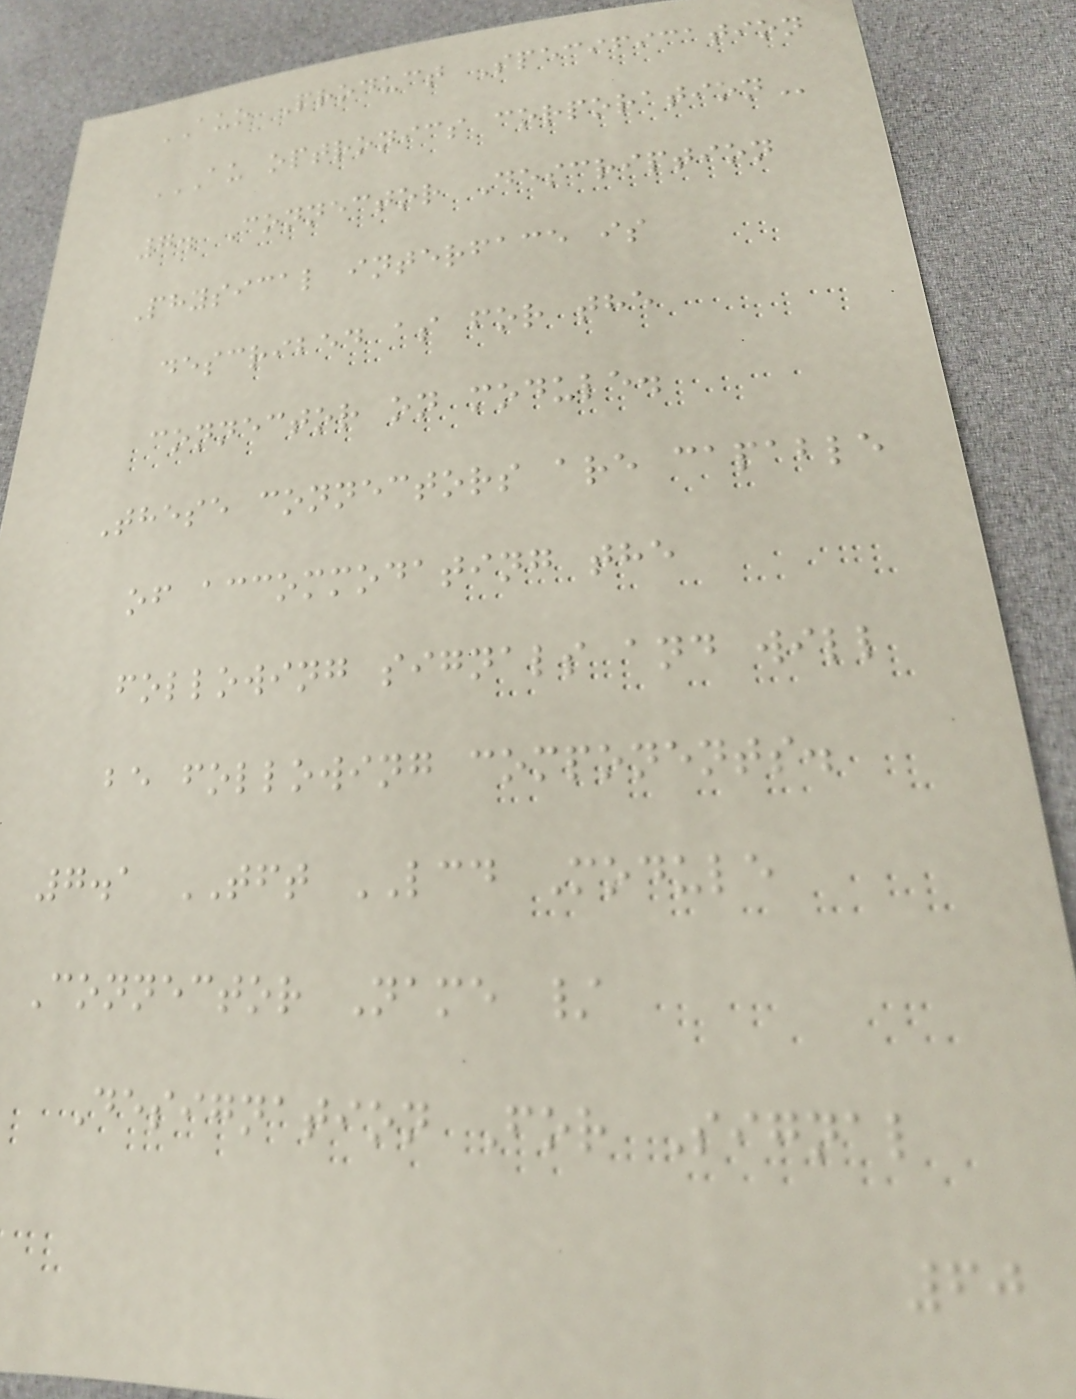AUO Product Specification
AU OPTRONICS CORPORATION
7. Connector Description
Physical interface is
described as for the
connector on module.
These connectors are capable
of accommodating the
following signals and will
be following components.
7.1 TFT LCD Module
Connector Name /
Designation For Signal
60
